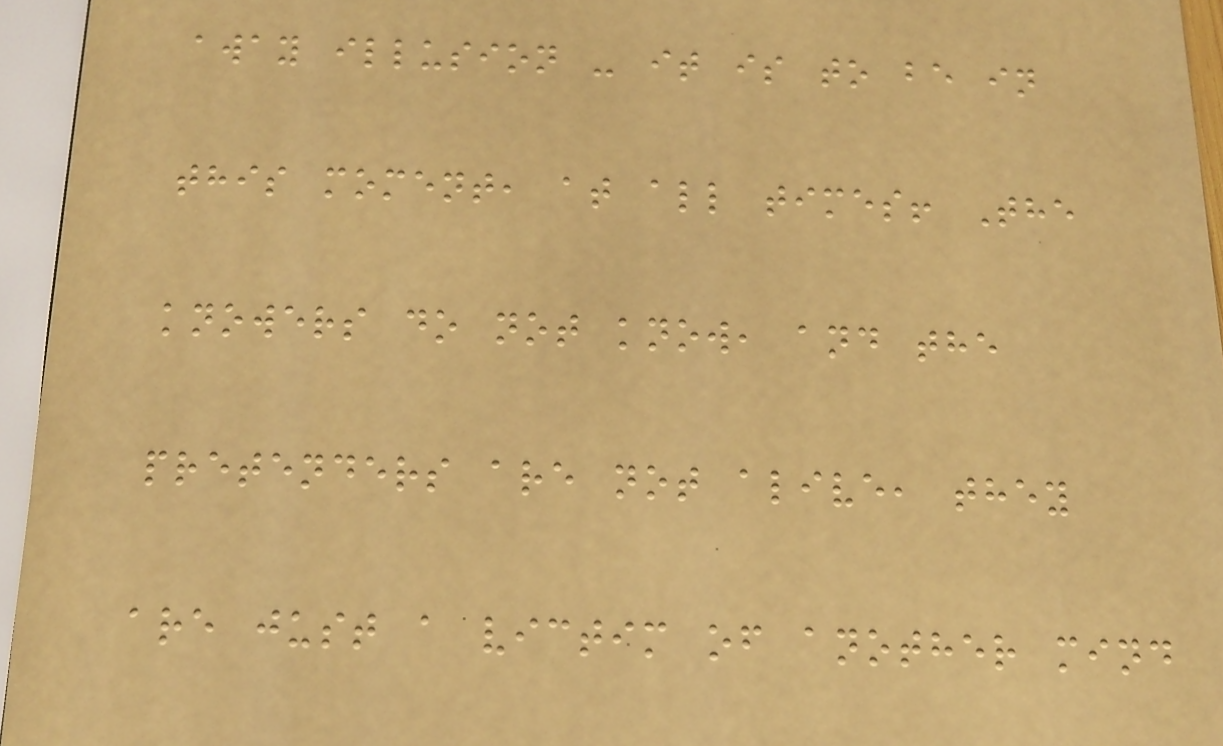away illusion - it is to be in
this moment, at all times! The
knowers do not know, and the
pretenders are not alive, they
are just a victim of another mind
